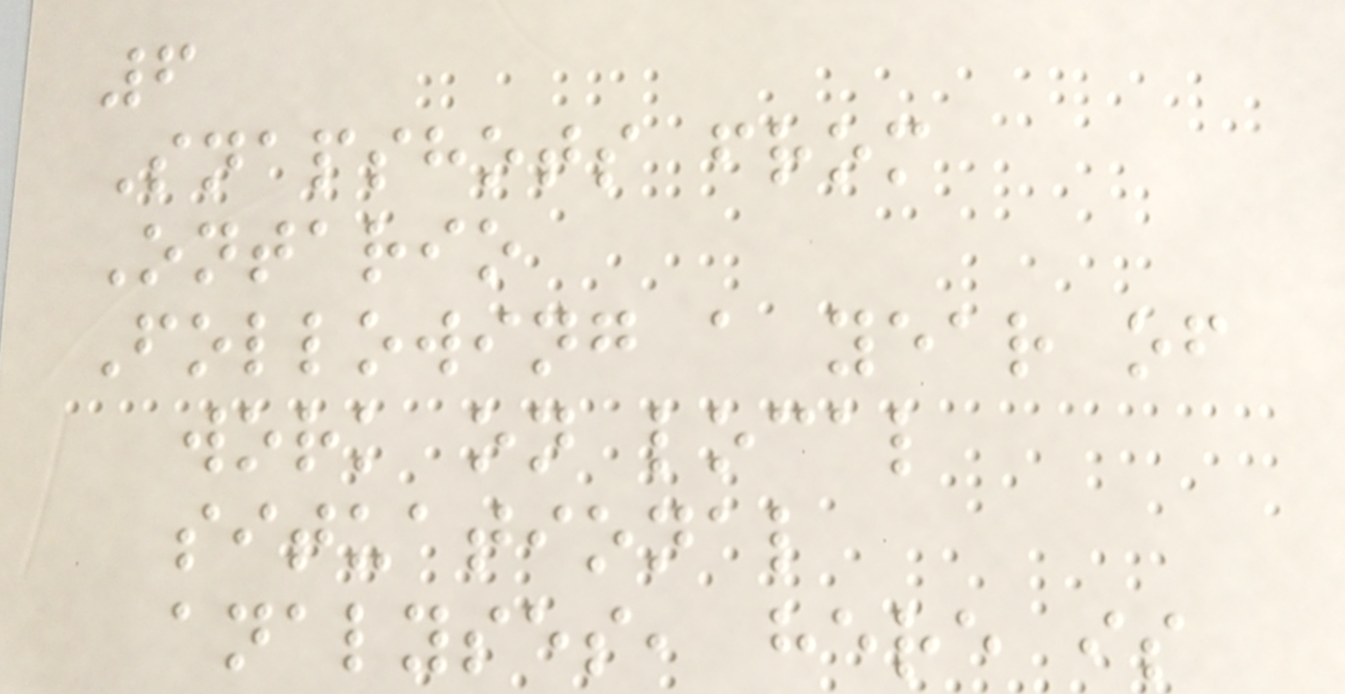6
Snapshots from
Ontario
Following a year of
work on local
situational
analyses, here is
